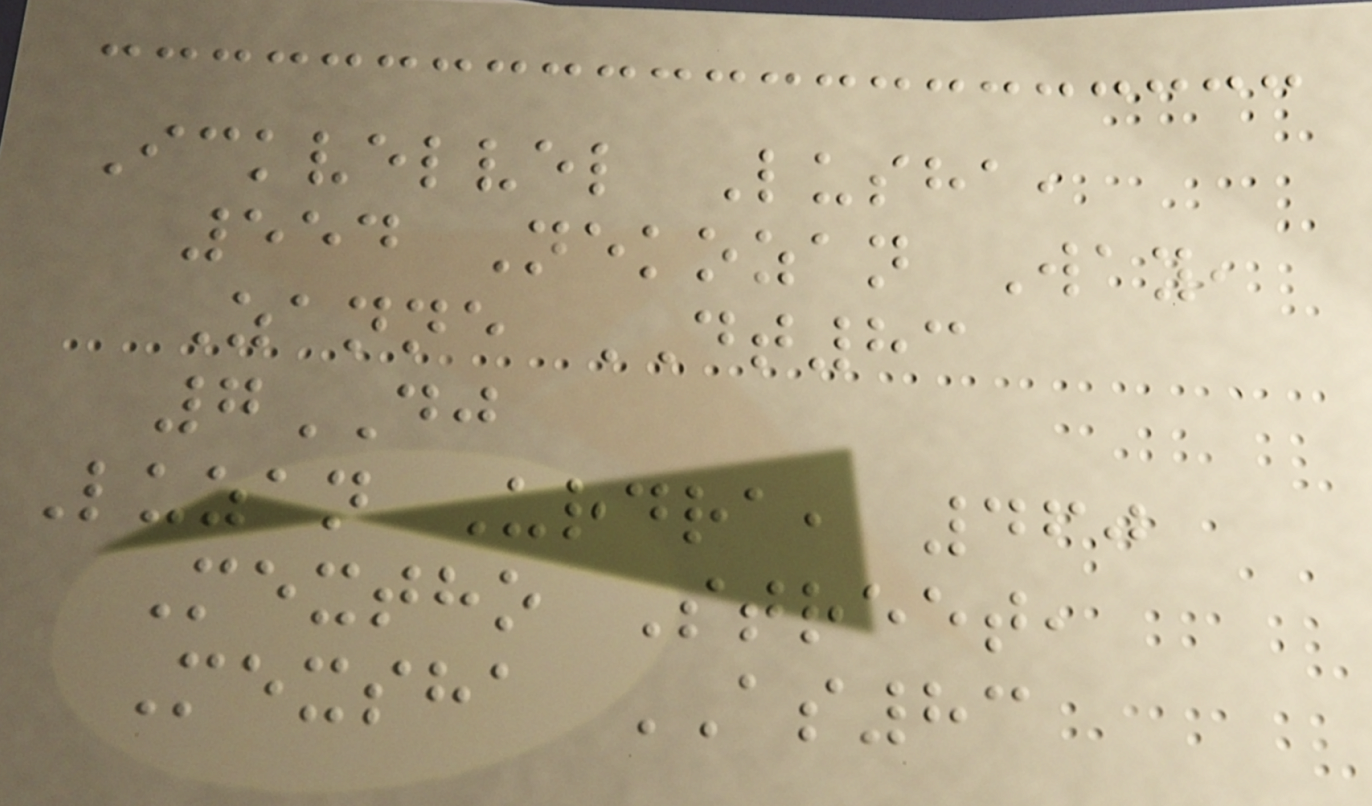Ickvelvel Lusha,
554 Nekozan Way,
Zanne DT83
7DJ
Luzan Urdra, 460
Mextho Street,
Mexsha AS83
